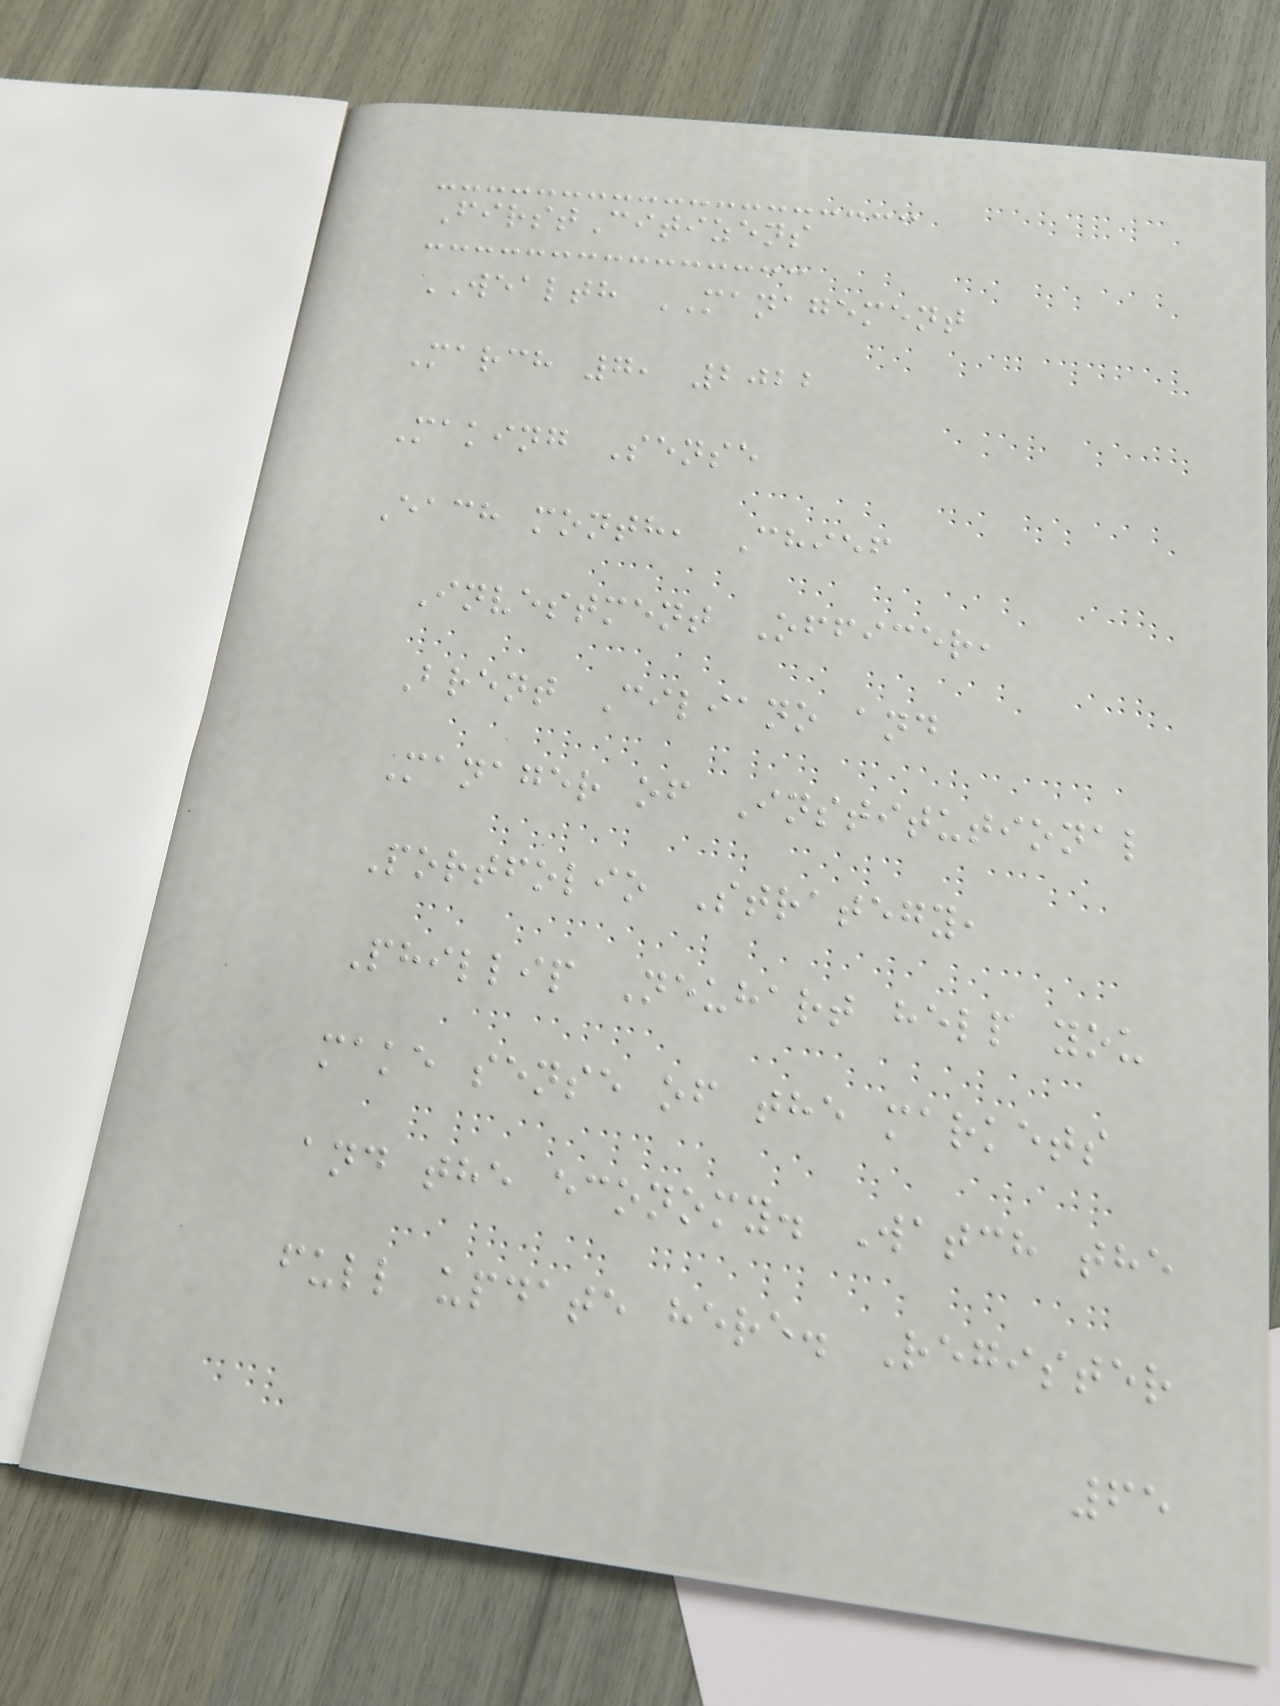FirstCitizens
WEALTH MANAGEMENT
March 7, 2022
Making Sense
Each month, Chief
Investment Officer,
Brent Ciliano and
Manager of Institutional
Portfolio Strategy,
Phillip Neuhart help you
make sense of the markets
and the economy. Watch the
full update here. Register
65
